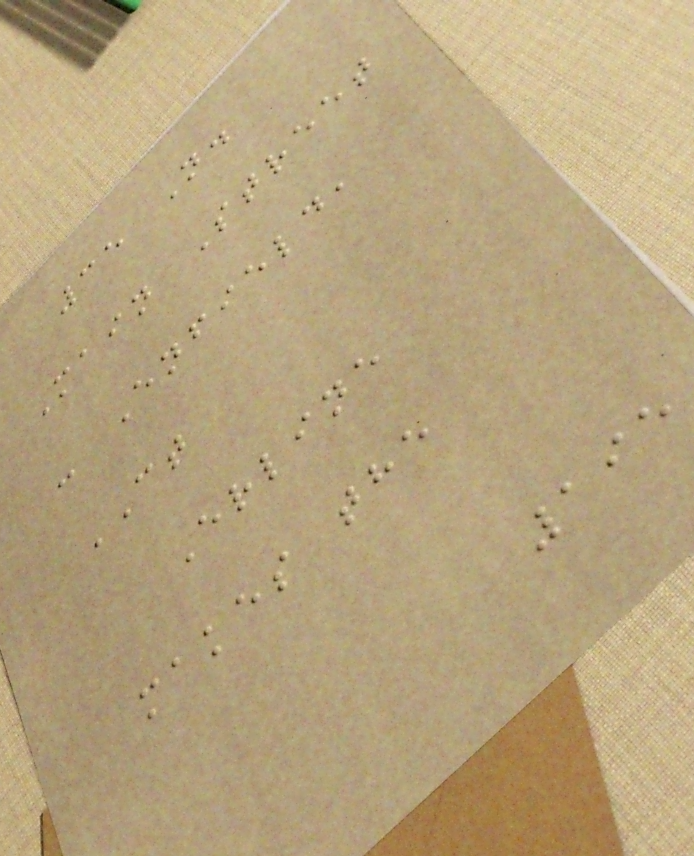35 N.
Main Street
- Enfield,
CT
Erline
makes the
195
